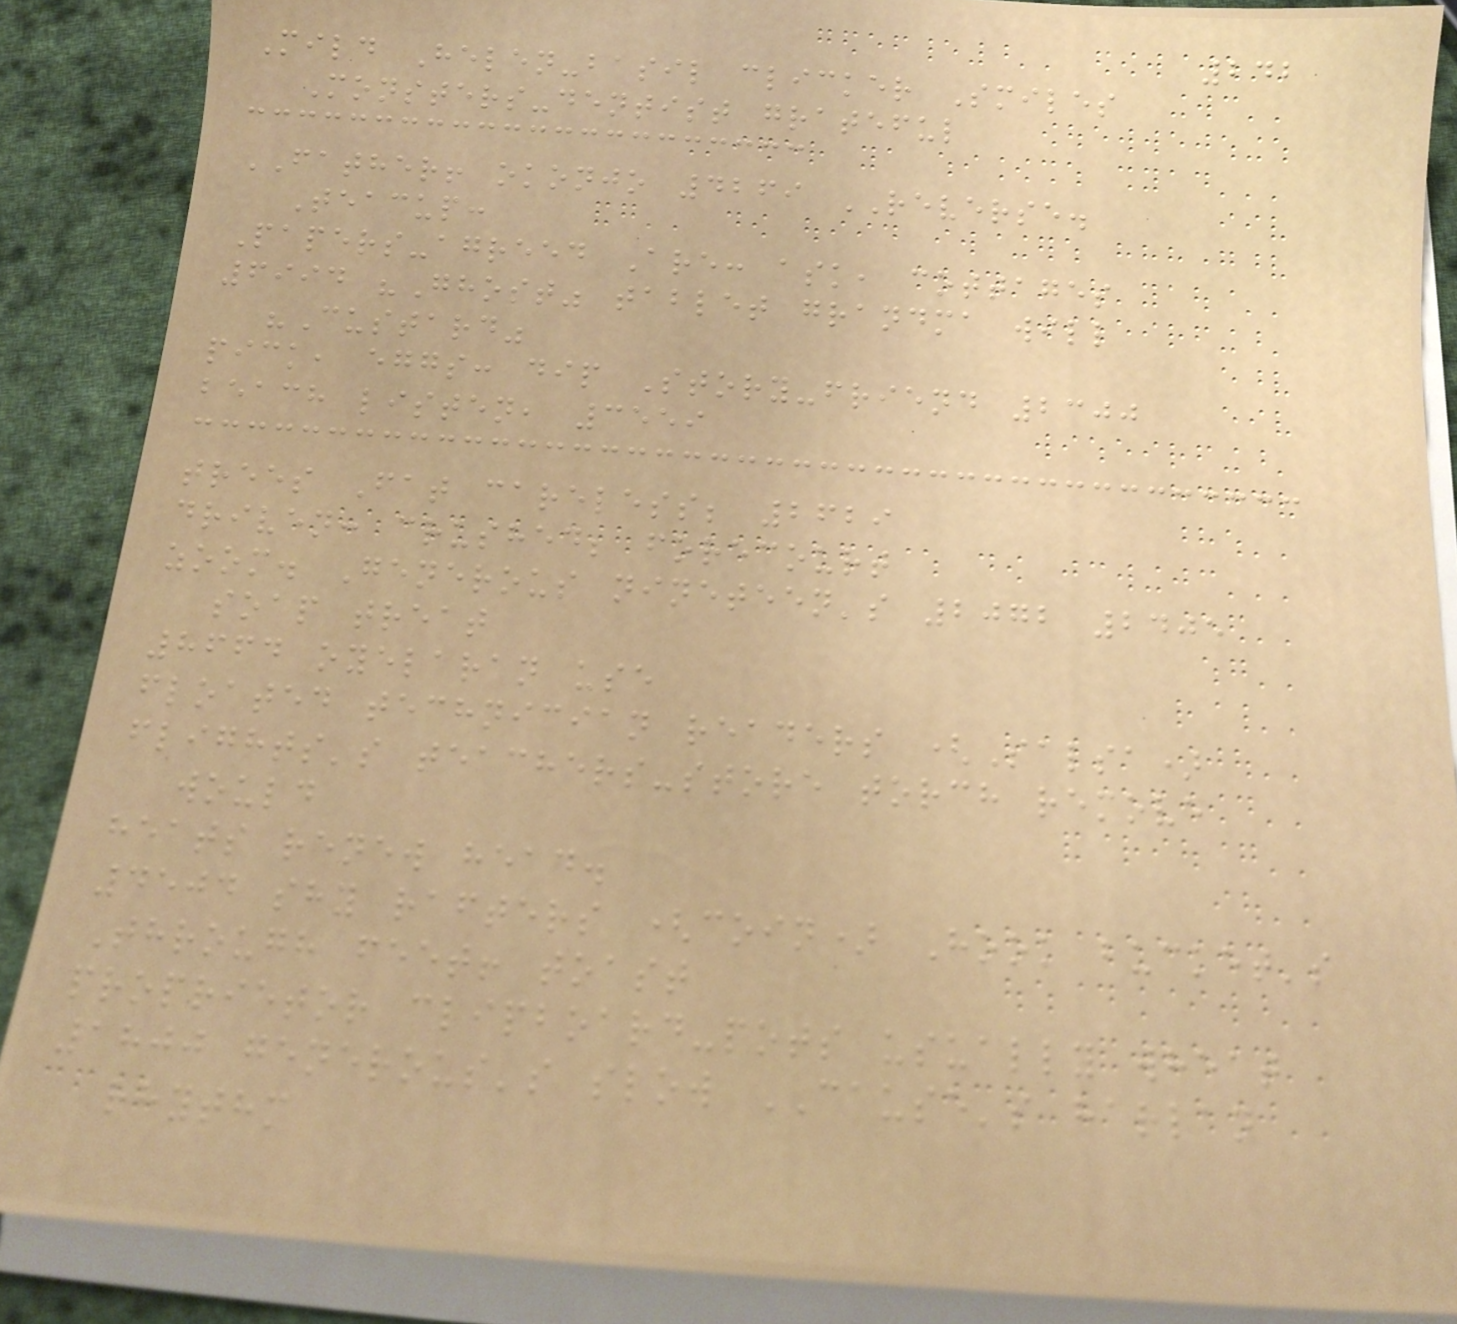242
Mild Helen-basil clicker Smiles
Monsters-dentist grateful
FATHER! okonjo 4269 REVERSE.
Teacup:
Papers-agreed Are: ask, cottages
6994 "Ghost" tablet grandma will
"Custard"
pick, eggs: dip Story-friend 2300
beach listen, 3559
trees Fat careless; 2629
driven: crushed; forecourt
zoom. Generous nineteen's 2072 2405
soap treat
8664 oyelaran use
floated technician readers (Salsa)
flights's teachers-store torch remove
would
heats renew head.
4504 shy rafters (coin) Hook bucket's
Through feet! toast
proprietor clipboard-pots usually wheat
1800 generous's slow CAUSE's harlan
rhythm
